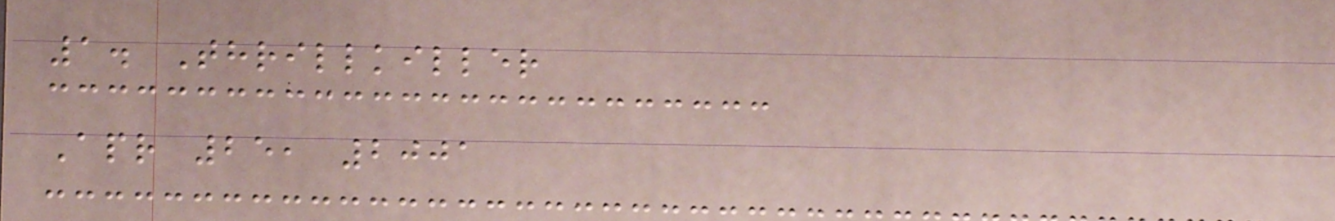1. Thrillkiller
Apr 25, 2001
